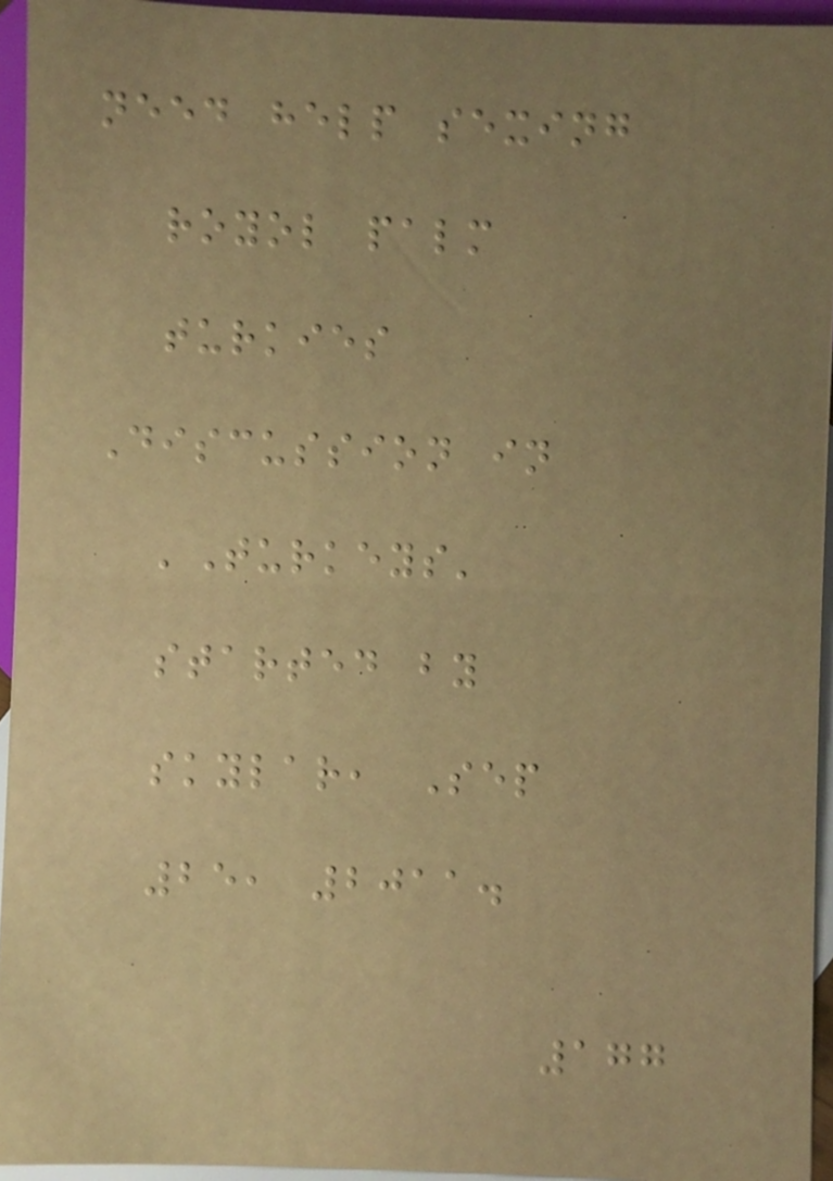need help sexing
royol palm
turkies
Discussion in
'Turkeys'
started by
skylar, Sep
25, 2011.
177
